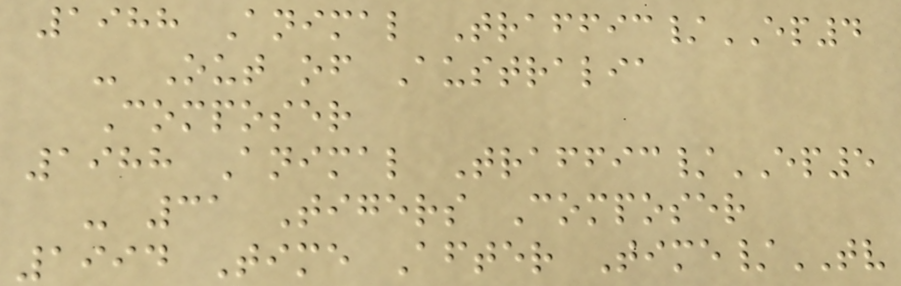1988 Animal Traffic/EP4
- Out of Australia
Composer
1988 Animal Traffic/EP5
- 31 Tigers Composer
1994 Time After Time/TV
